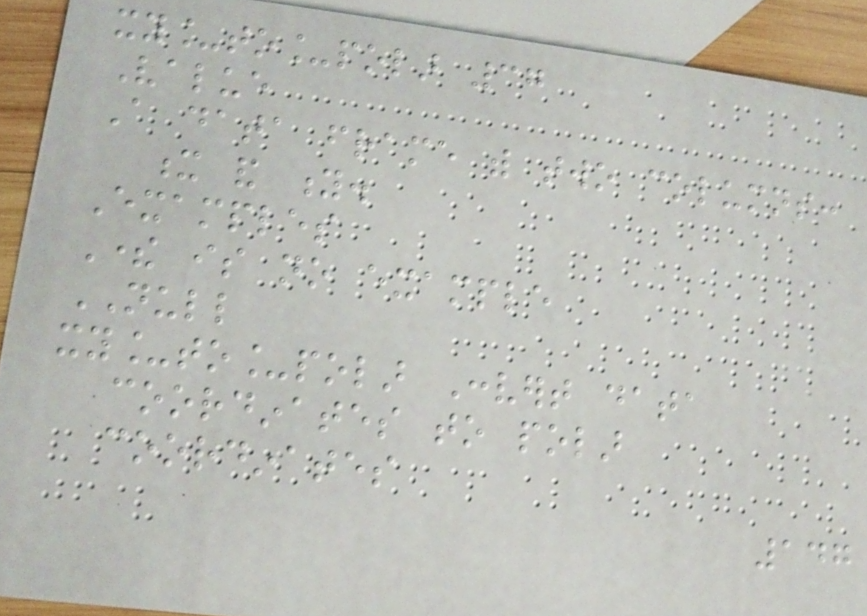xy_to_polar 37
Value
A data frame with two columns:
x and y.
Examples
There is no example
NULL
xy_to_polar Convert data
coordinates to polar
coordinates
147
